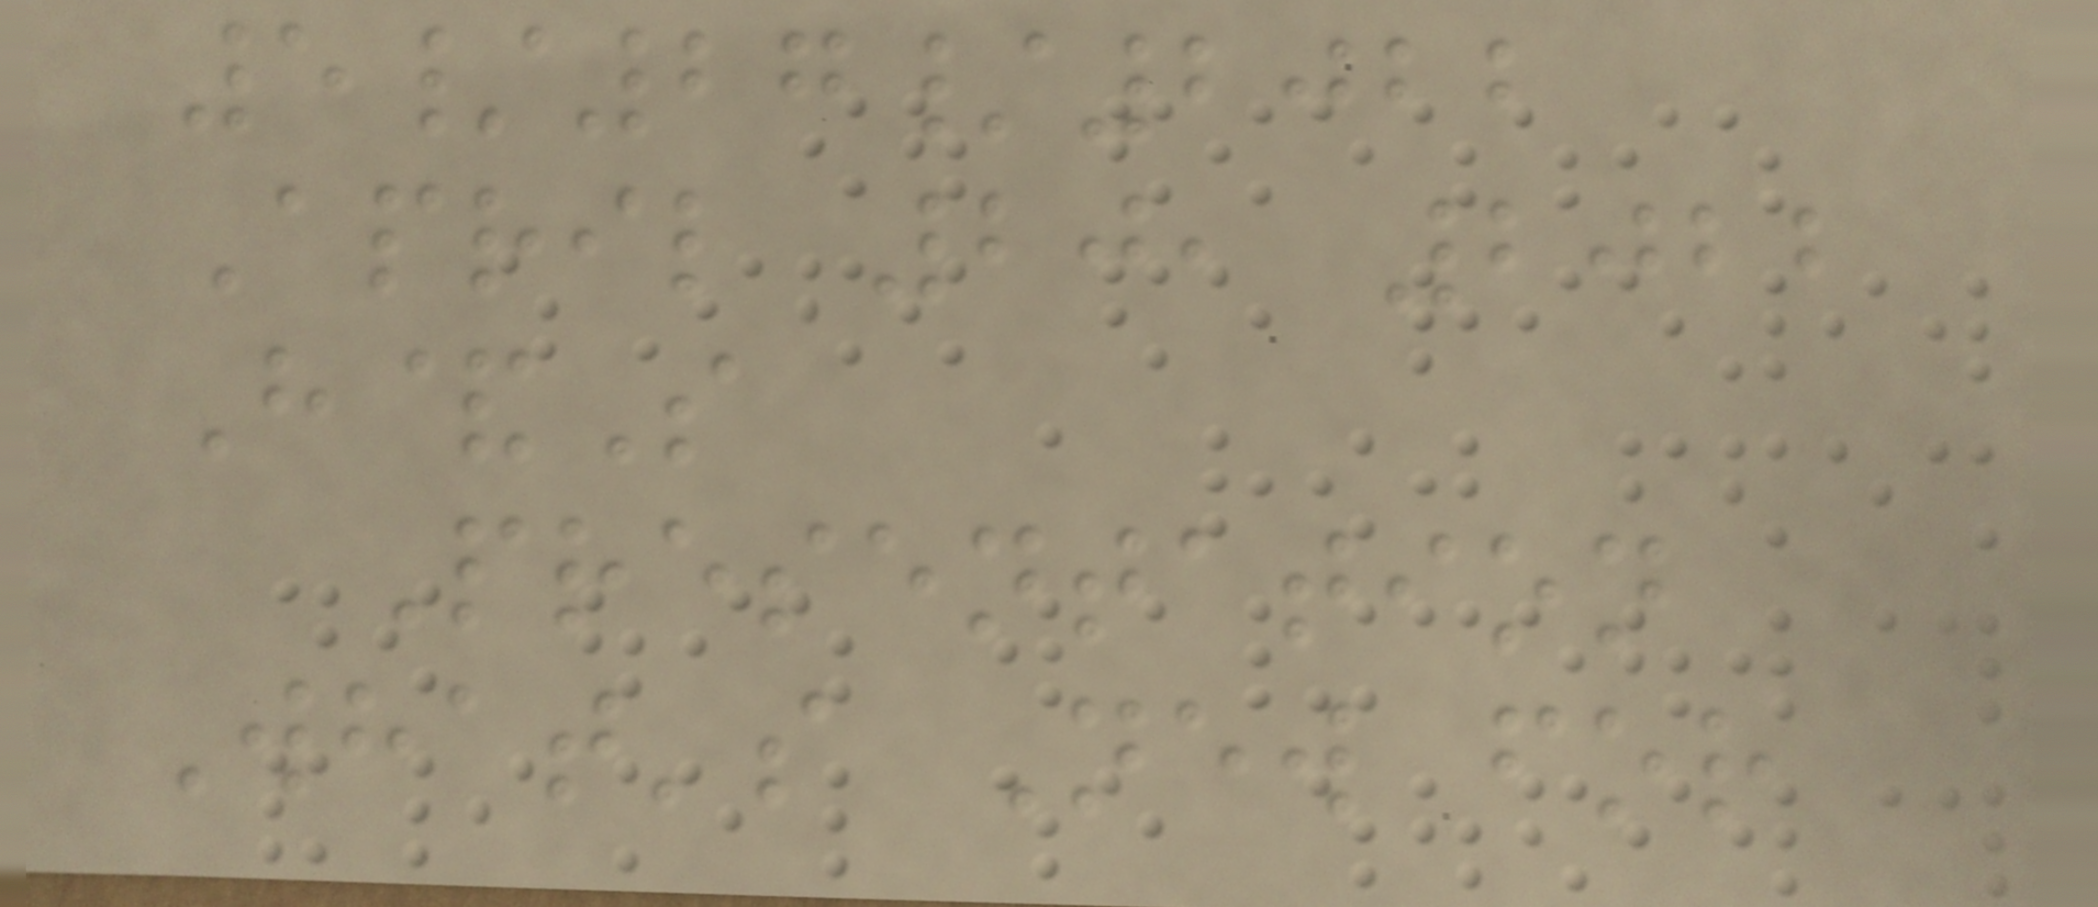5/27/2022
April 20, 2022
H&S
Presentation
What's New for
